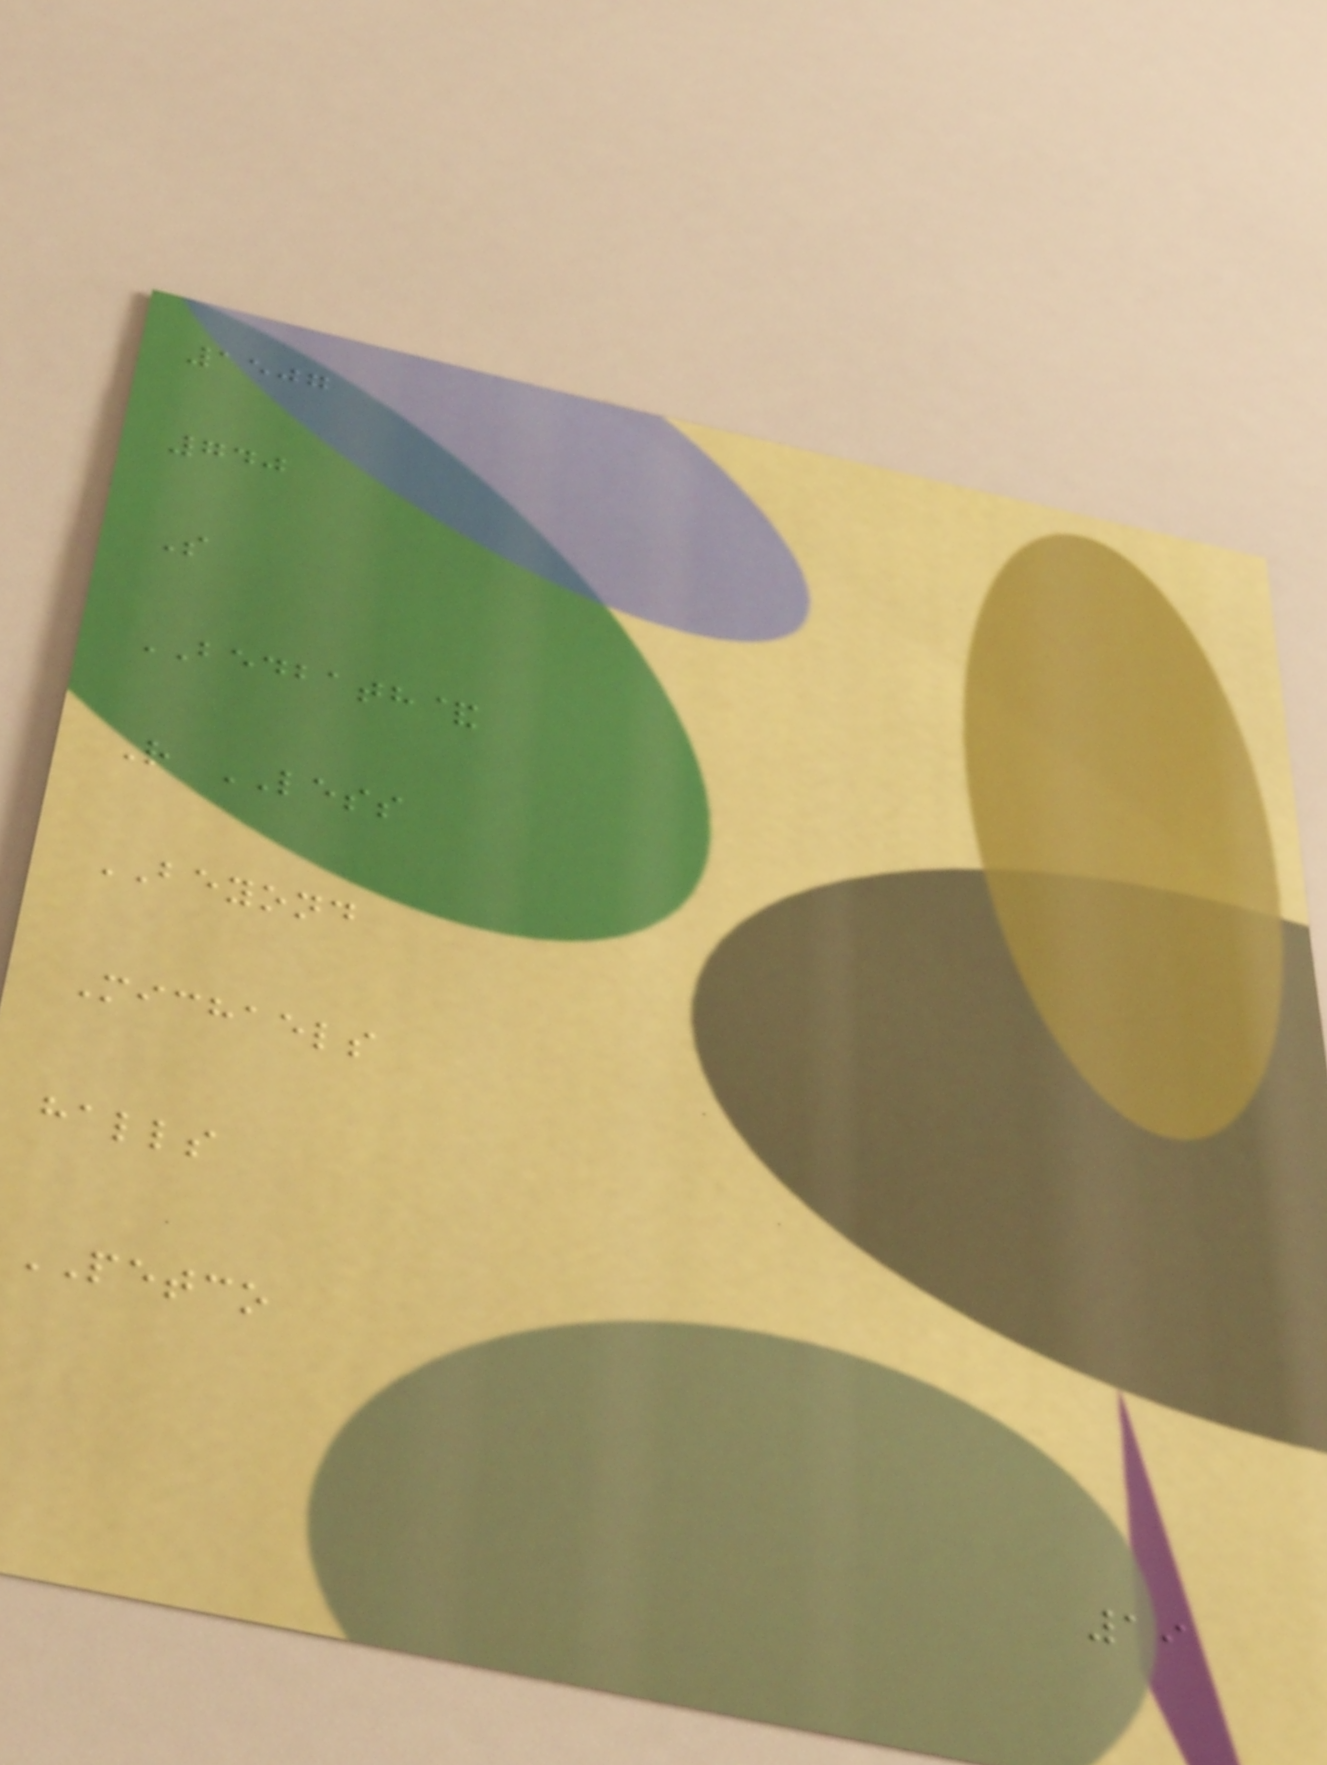1507
740
S
BEDBATH&
R LESS
BEYOND
Michaels
halls
PETCO
19
